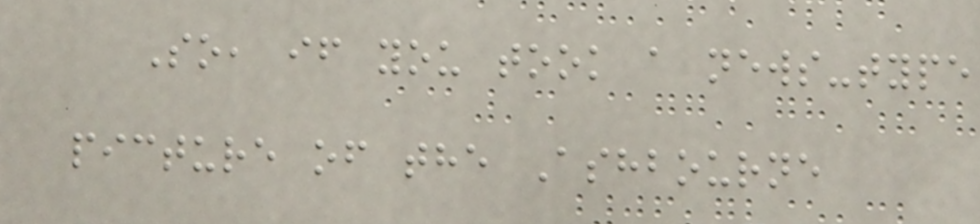So, if you took a news-type
picture of the Ashbourne
